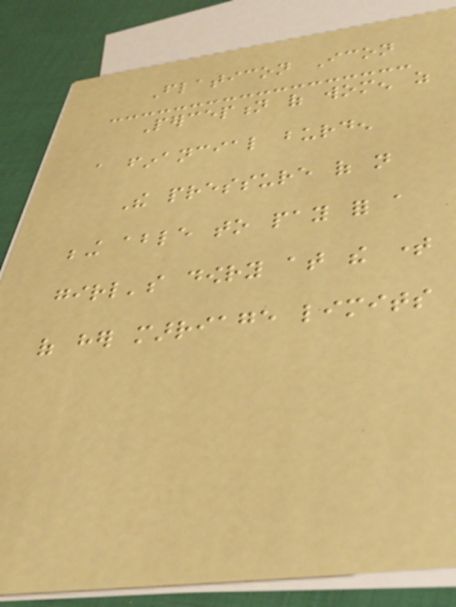Flaticon Icon
Perception of women as
a financial burden
The pressure of not
being able to pay for a
girl's dowry at the time
of her marriage limits
